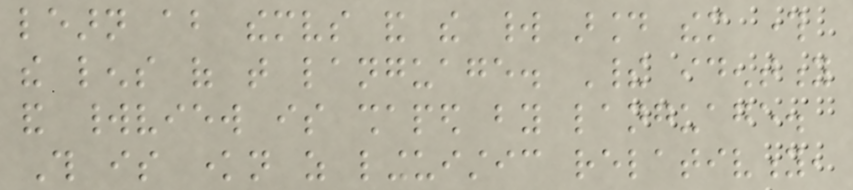learn about themselves and the world around them through
the lens of that language. Their identity
and worldview is shaped by language.
This is known as linguistic relativity,
